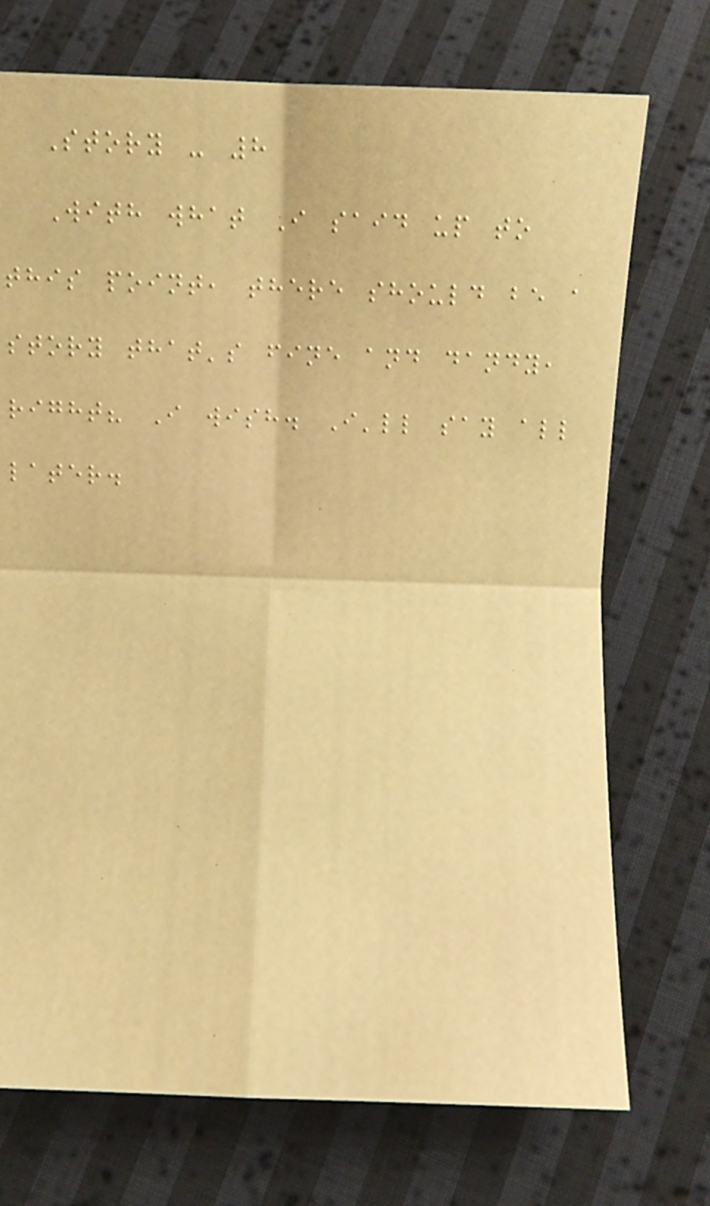Story - 8
With what I said up to
this point, there should be a
story that's fine and dandy,
right? I wish. I'll say all
later.
